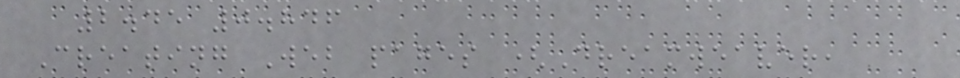2.45 0.846
Creating Web pages (Dreamweaver,
